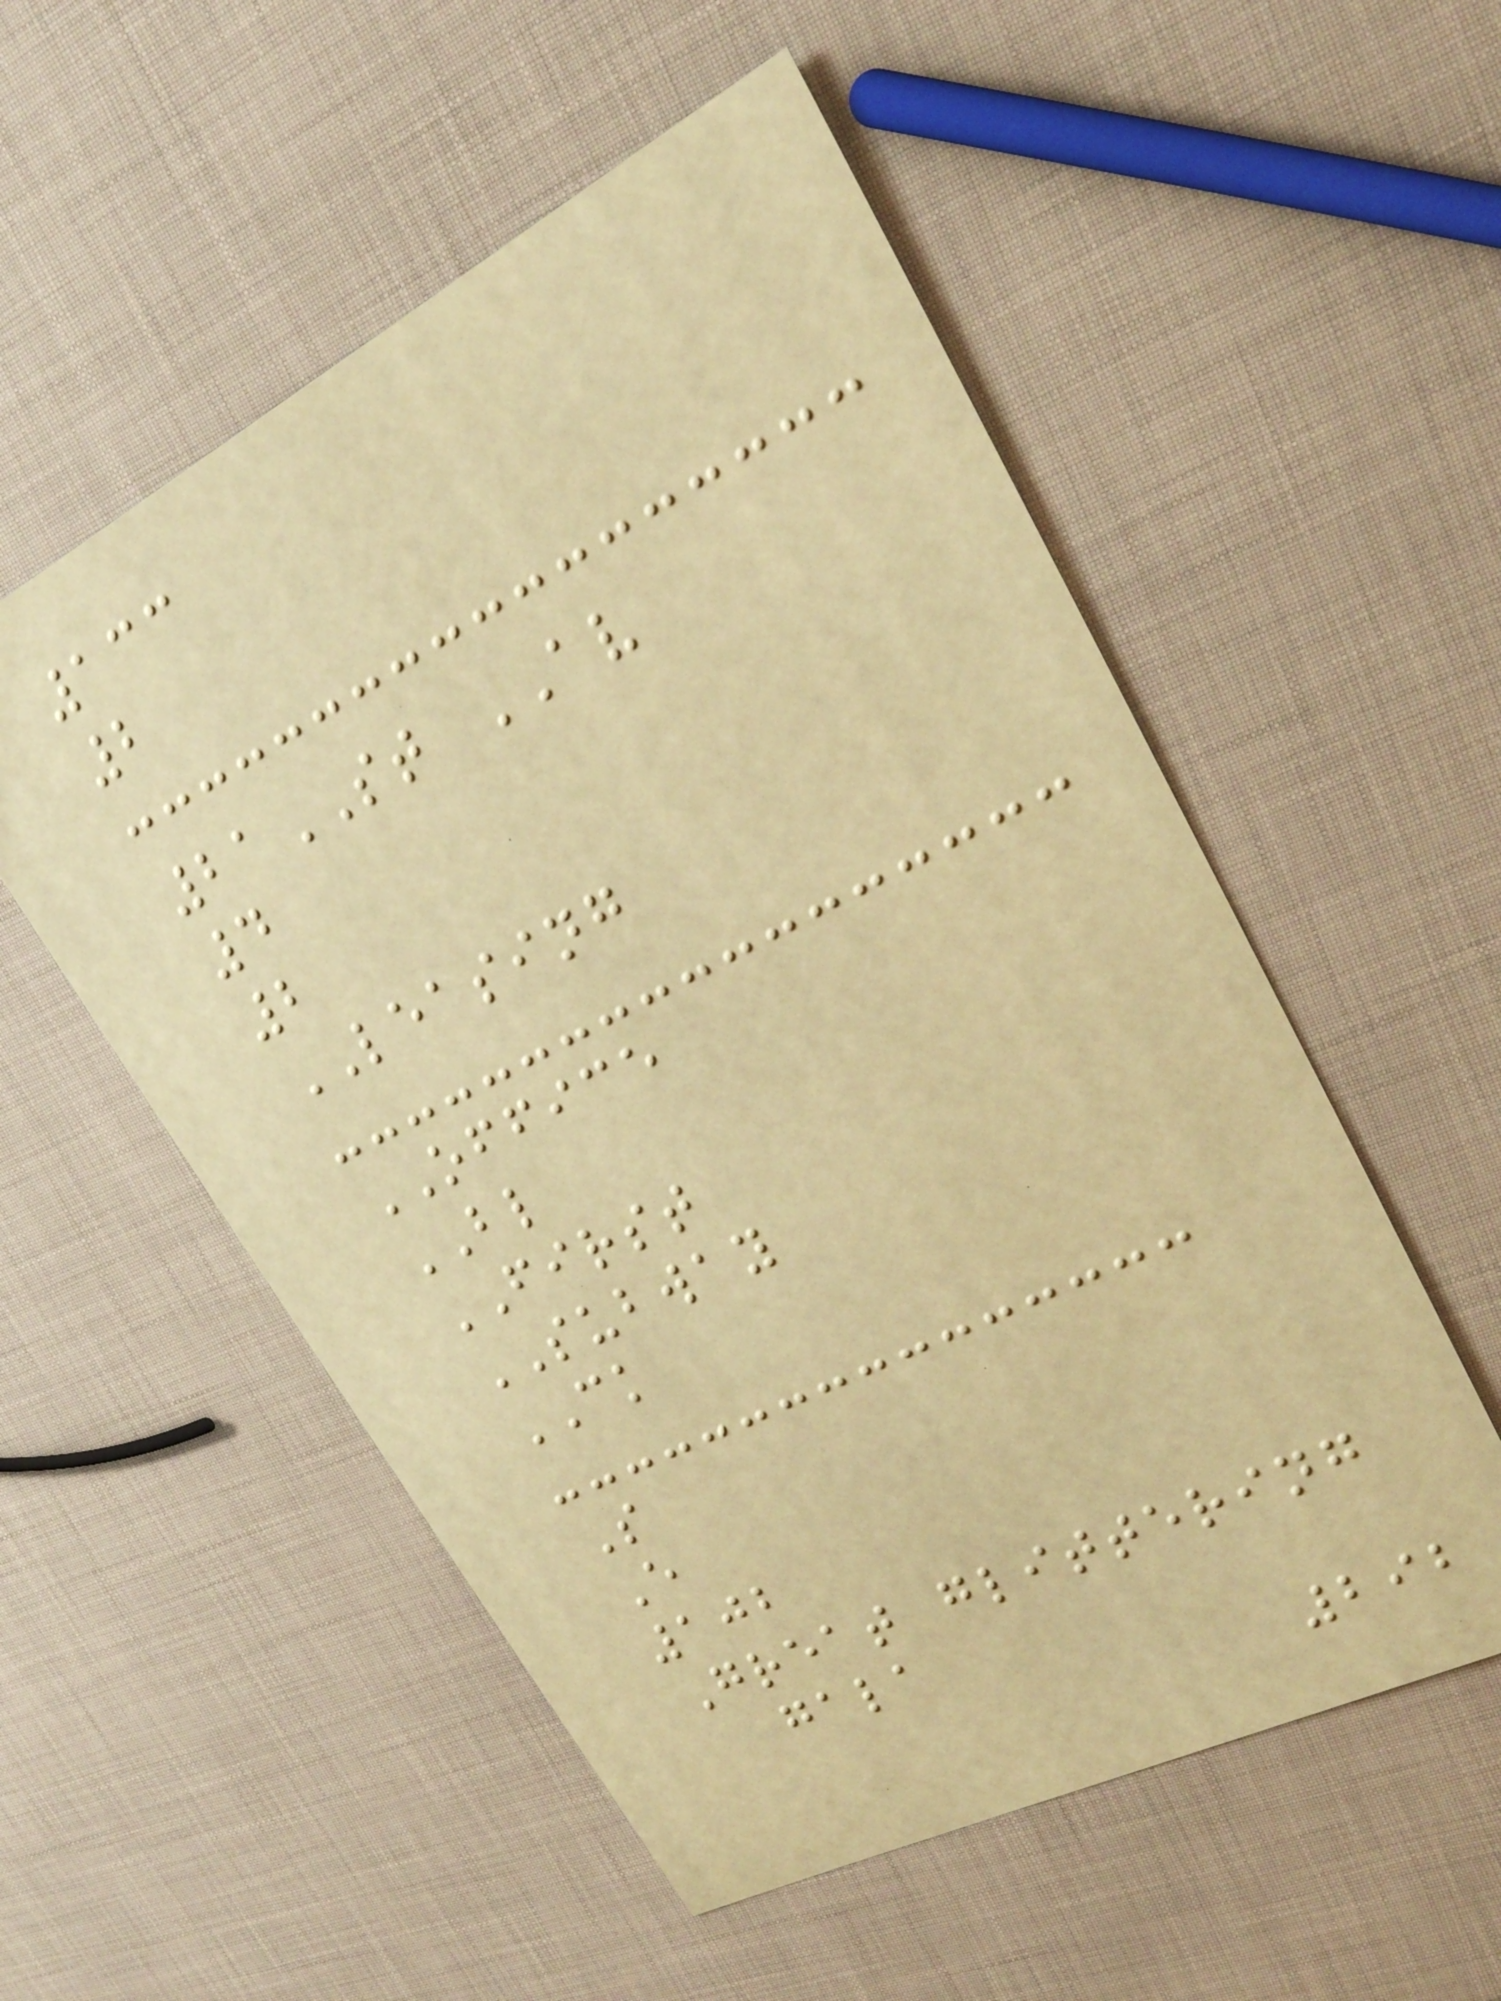133
2
21ST AV
4
2
LEASING
OFFICE
BL
FIRST
SUBWAY
CK
S
E
102
Great glittering
gala
292
